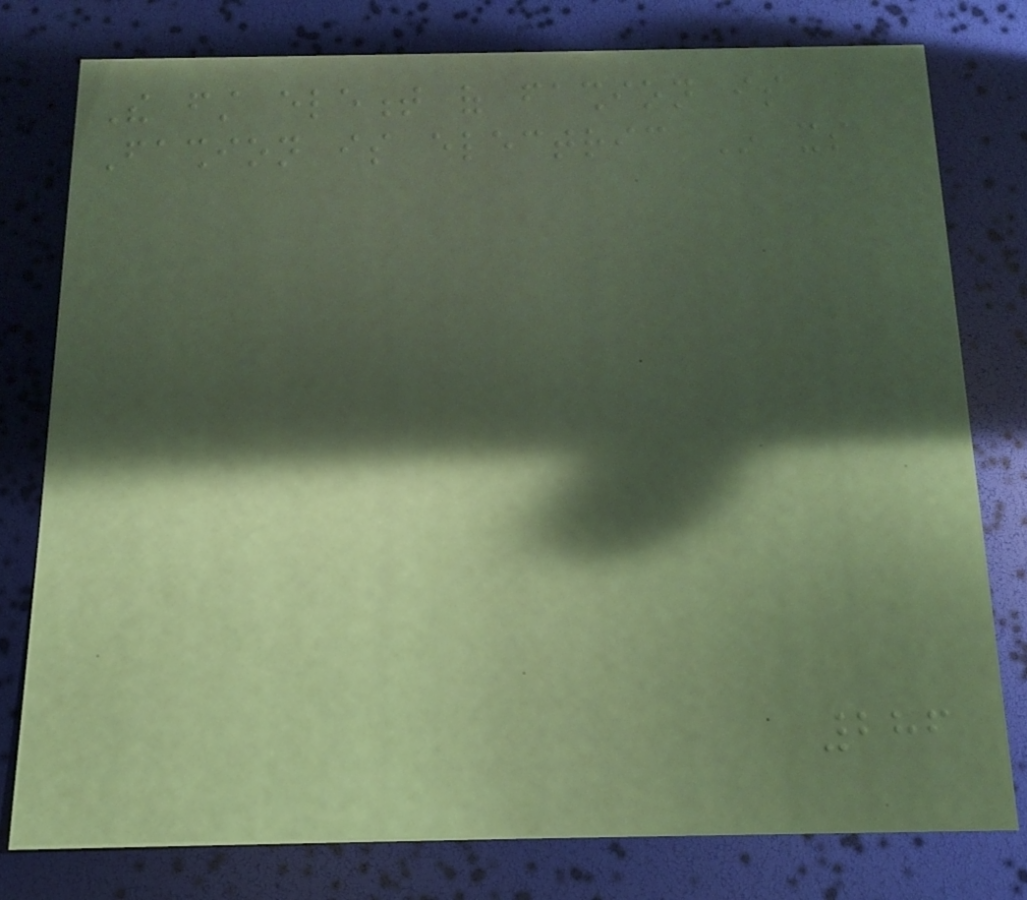The first element of fashion is
Fashion is electric In its
286
